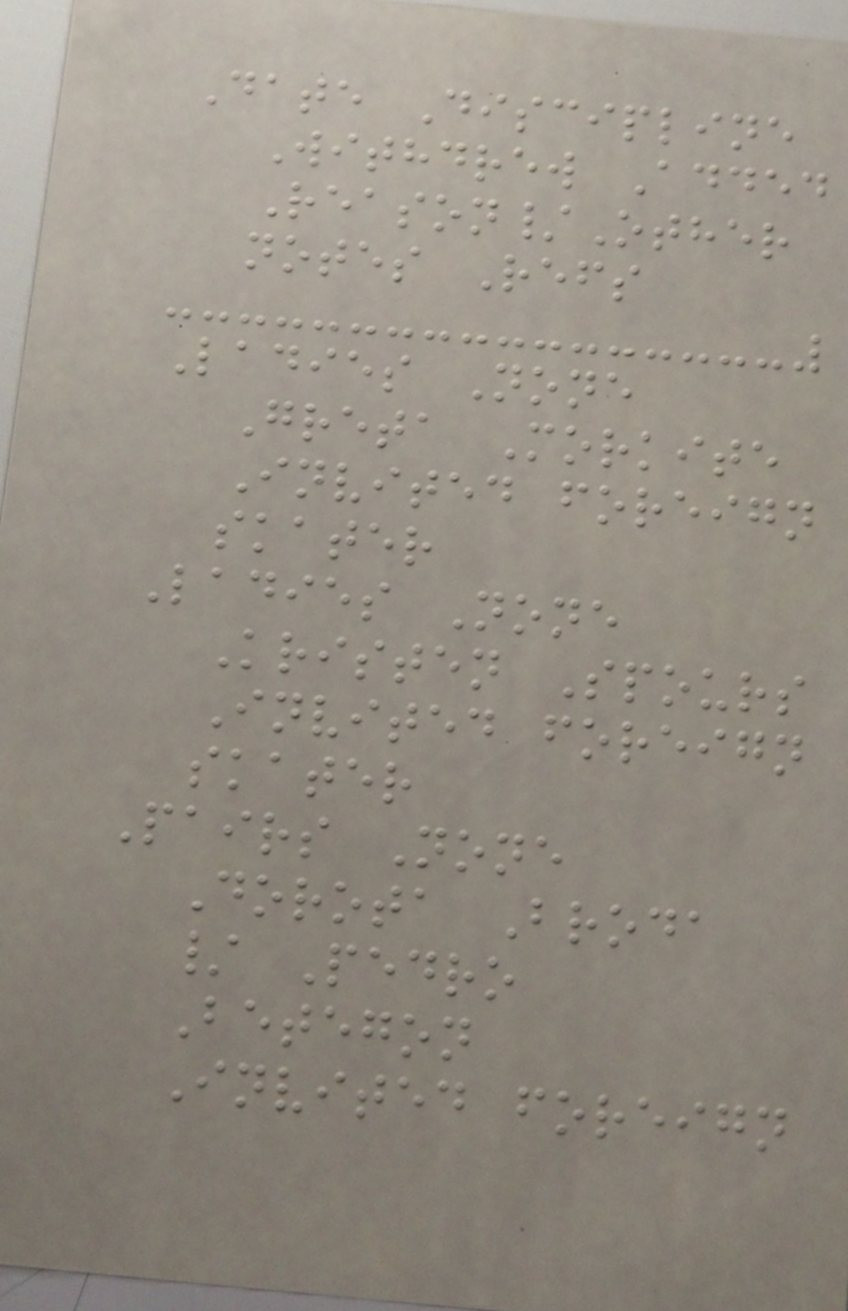Date Discipline
Withdrew Added
Reason/Other
notes Refs
Ladies None
Greta Morkite
Invited foreign
skater
Ladies None
Kristen Spours
Invited foreign
skater
Pairs None
Dorota Broda
/ Pedro
Betegon
Invited foreign
